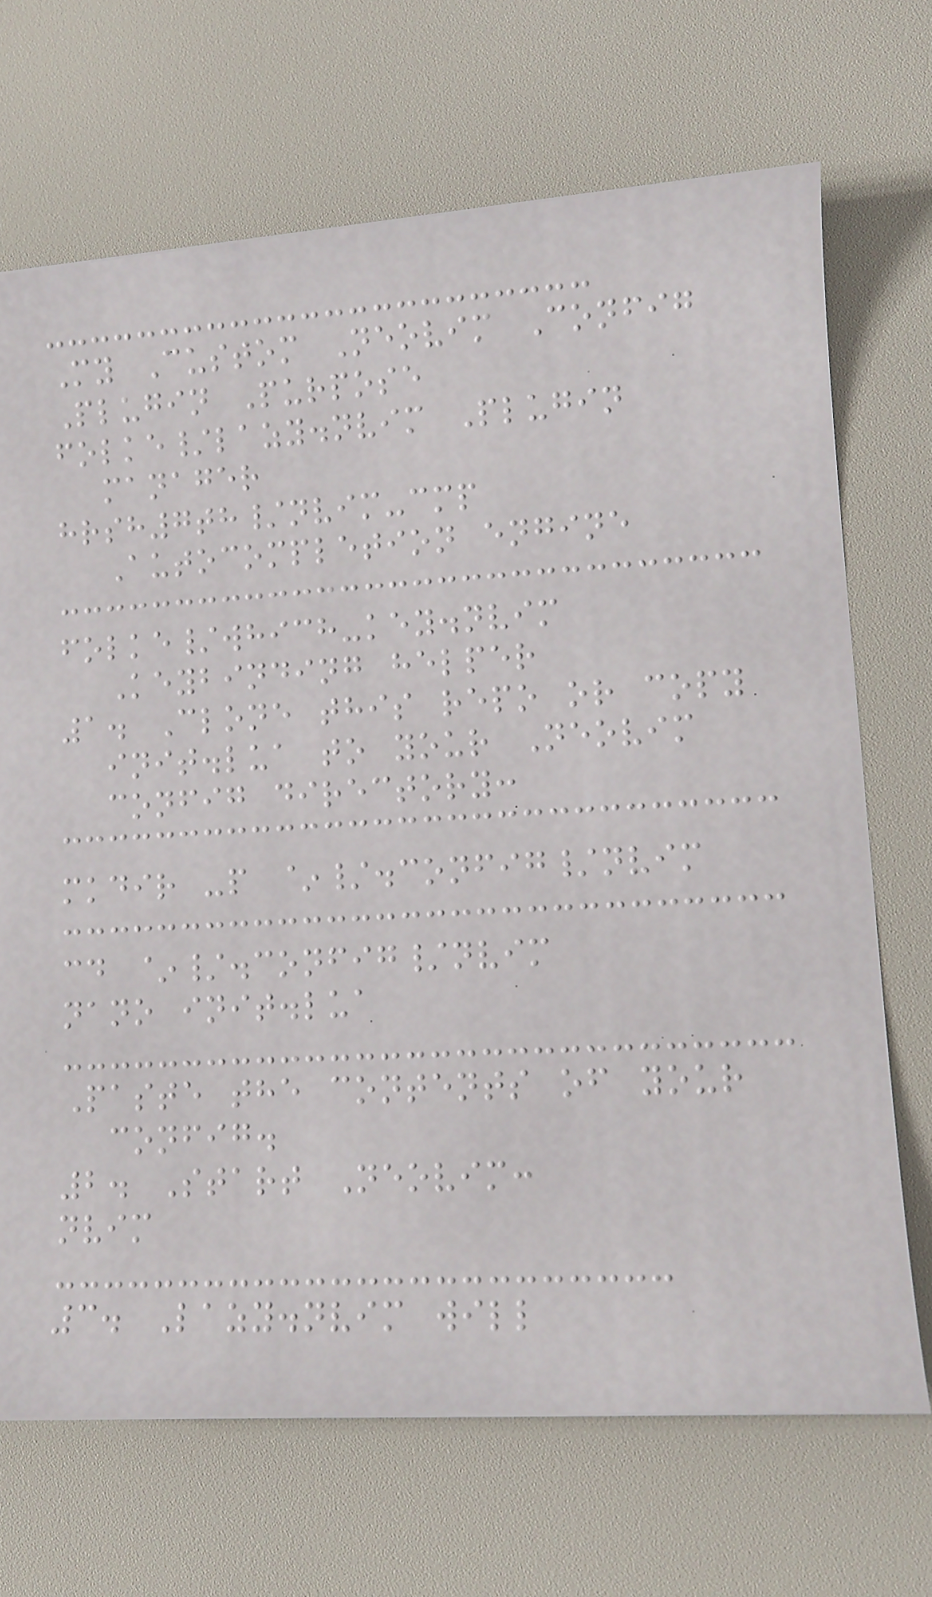My Custom Neovim Config
Plugin Purpose
folke/lazy.nvim Plugin
manager
hrsh7th/nvim-cmp
Autocompletion engine
folke/which-key.nvim
Keybinding helper
1. Clone this repo or copy
init.lua to your Neovim
config directory:
mkdir -p ~/.config/nvim
cd ~/.config/nvim
nano init.lua
Paste the contents of your
config.
2. Start Neovim:
nvim
3. Lazy.nvim will
